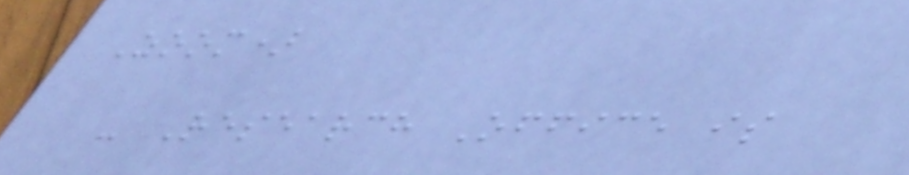Zoom)
- Research Office is
